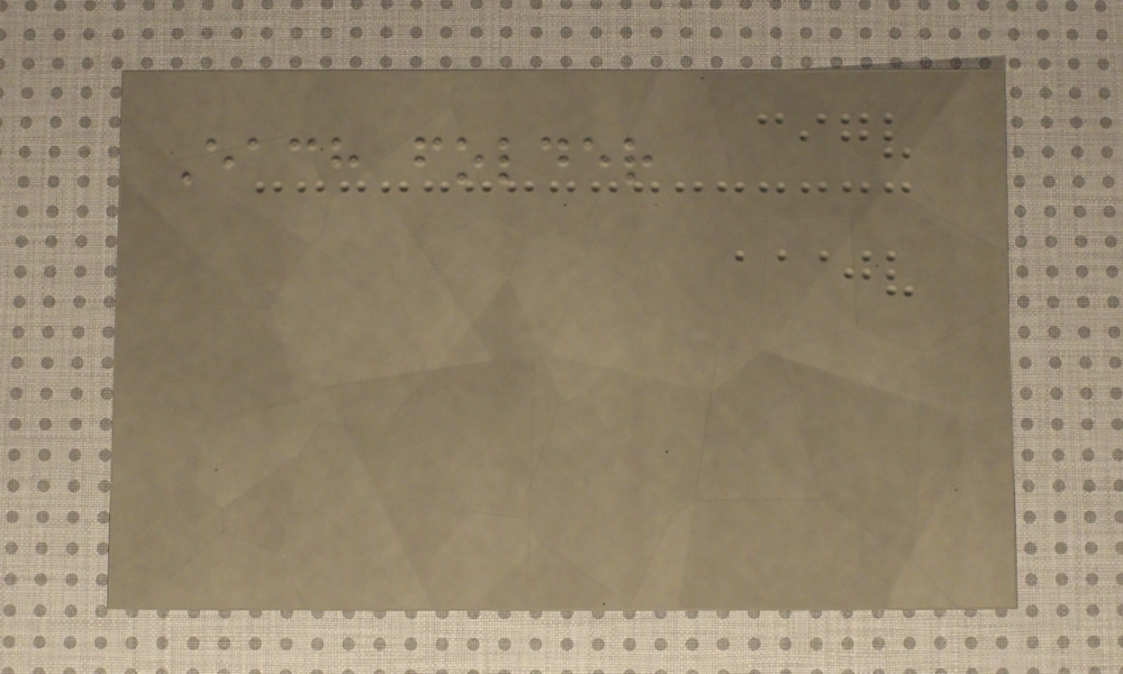Each folder
